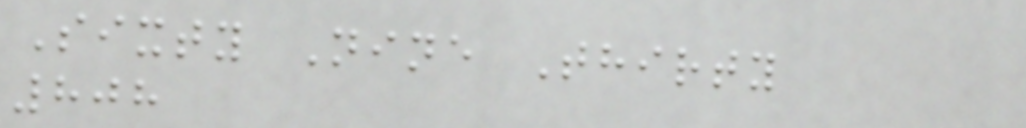Sixty Nine Thirty
808
